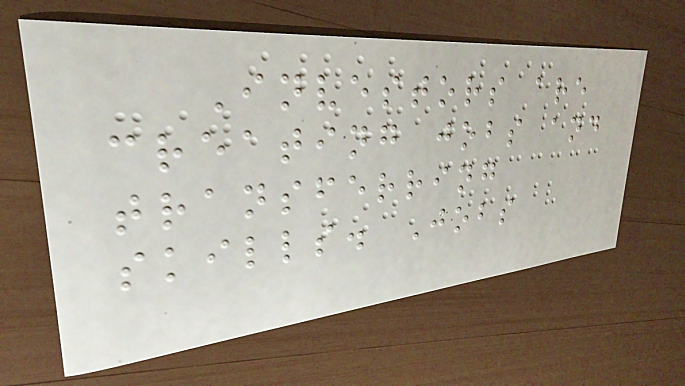Investors are
creating jobs and
transferring
skills. Jobs
